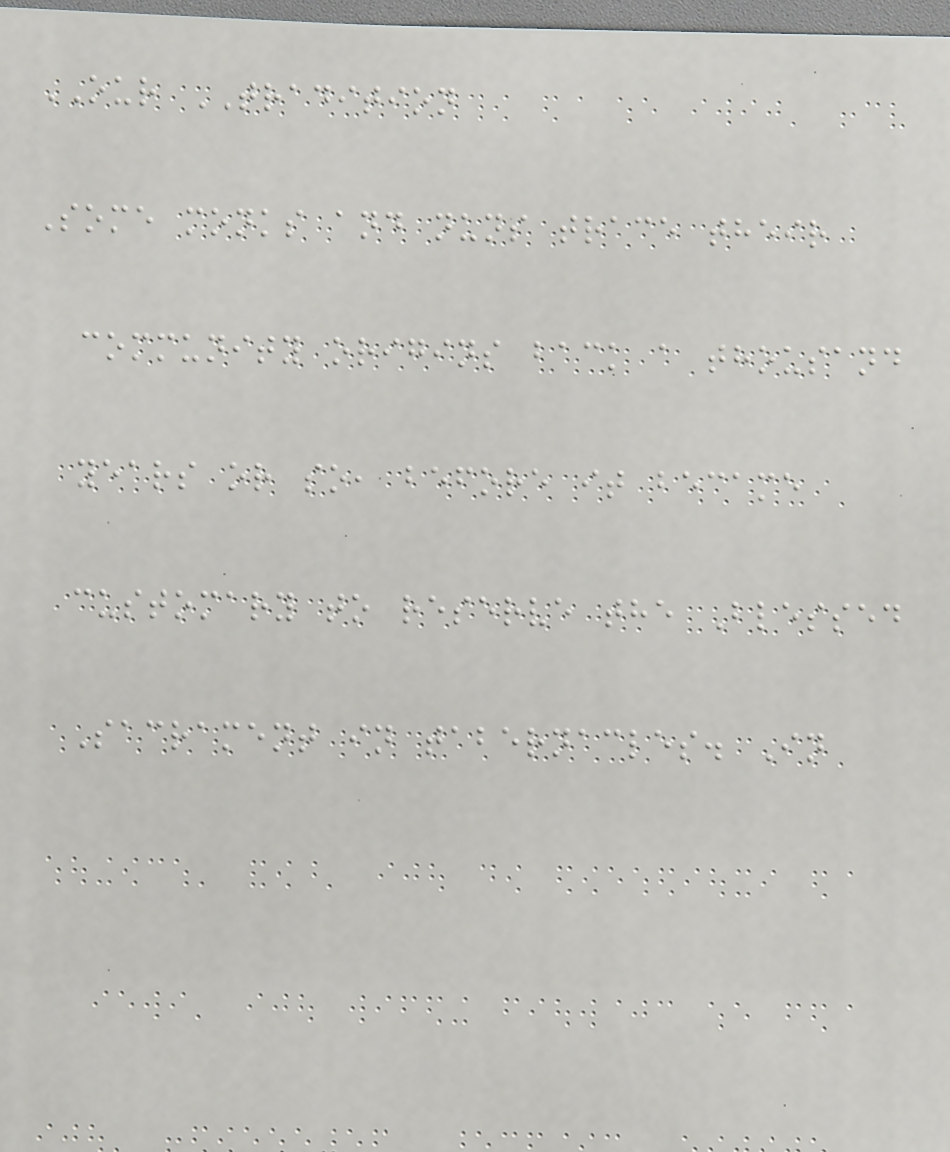OUR TRADITION
Some monks and nuns trace their
community origins back a thousand
years or so, before it became
customary to reserve the Blessed
Sacrament in tabernacles. In
